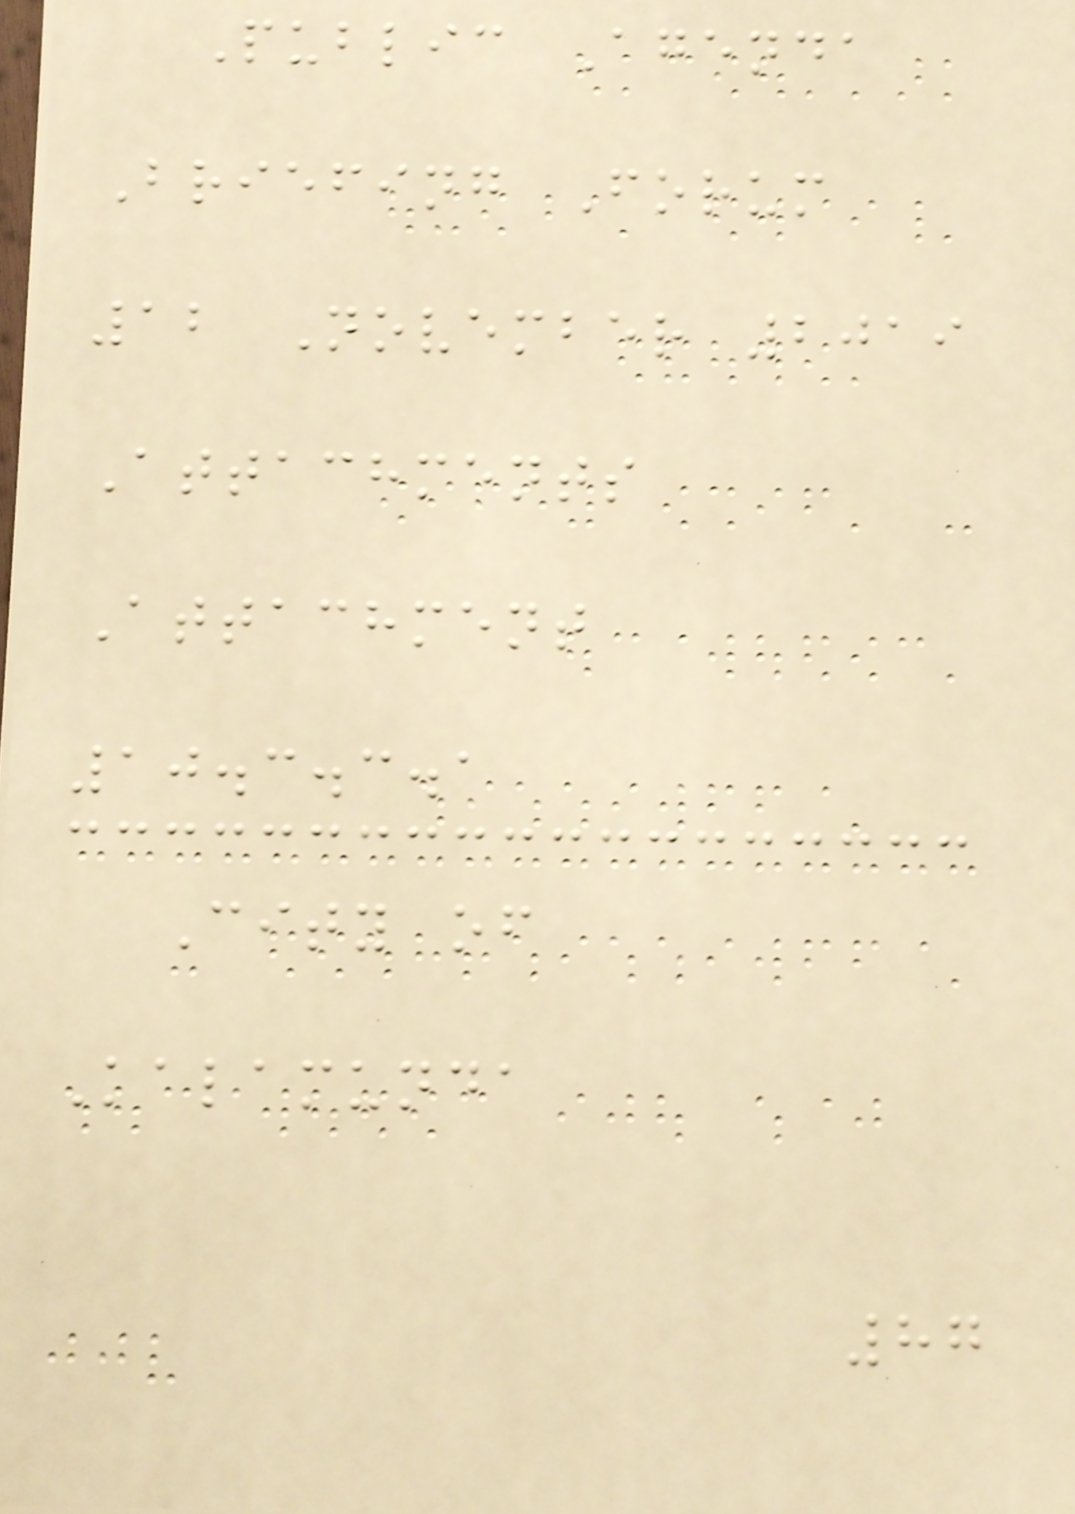Public Agenda
Briefing Forum
12 November 2019
Attachments
Attachment
10.3.3.1
City of
Kalamunda
87
